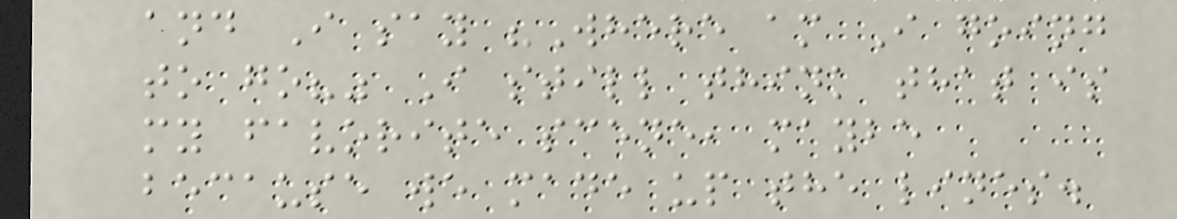and I say "Where am I going
to go?" I still think that is
my favorite scene, maybe
because we made up the lines.
